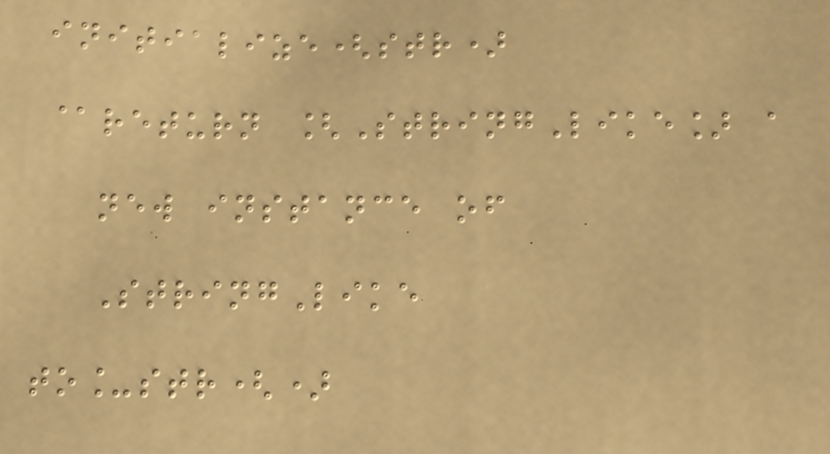initialize(str)
@return [StringLike] a
new instance of
StringLike
to_str()
